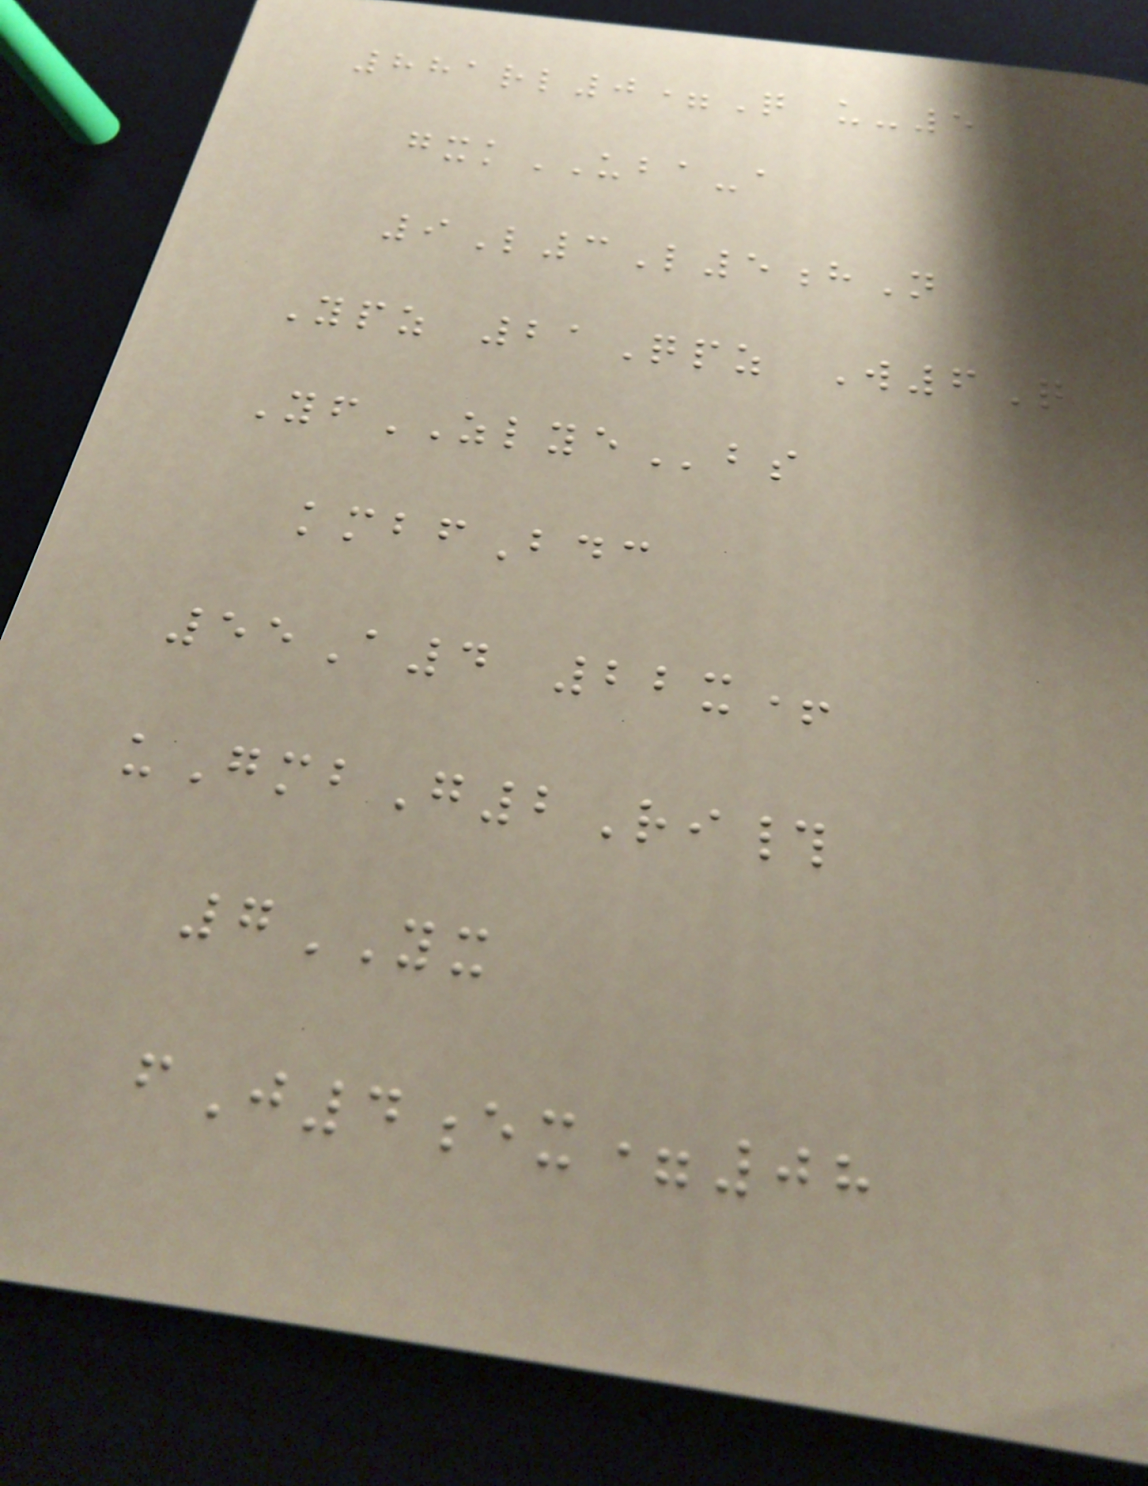881rl0=Q u-5
gxkUBA-a
9L3L5hN
Ypz 21Qpz W6Q
YfZLYEbs
kmbfBdc
55A4 22x+
uGmbG2Ri#
7YX
fJ4ex=08
